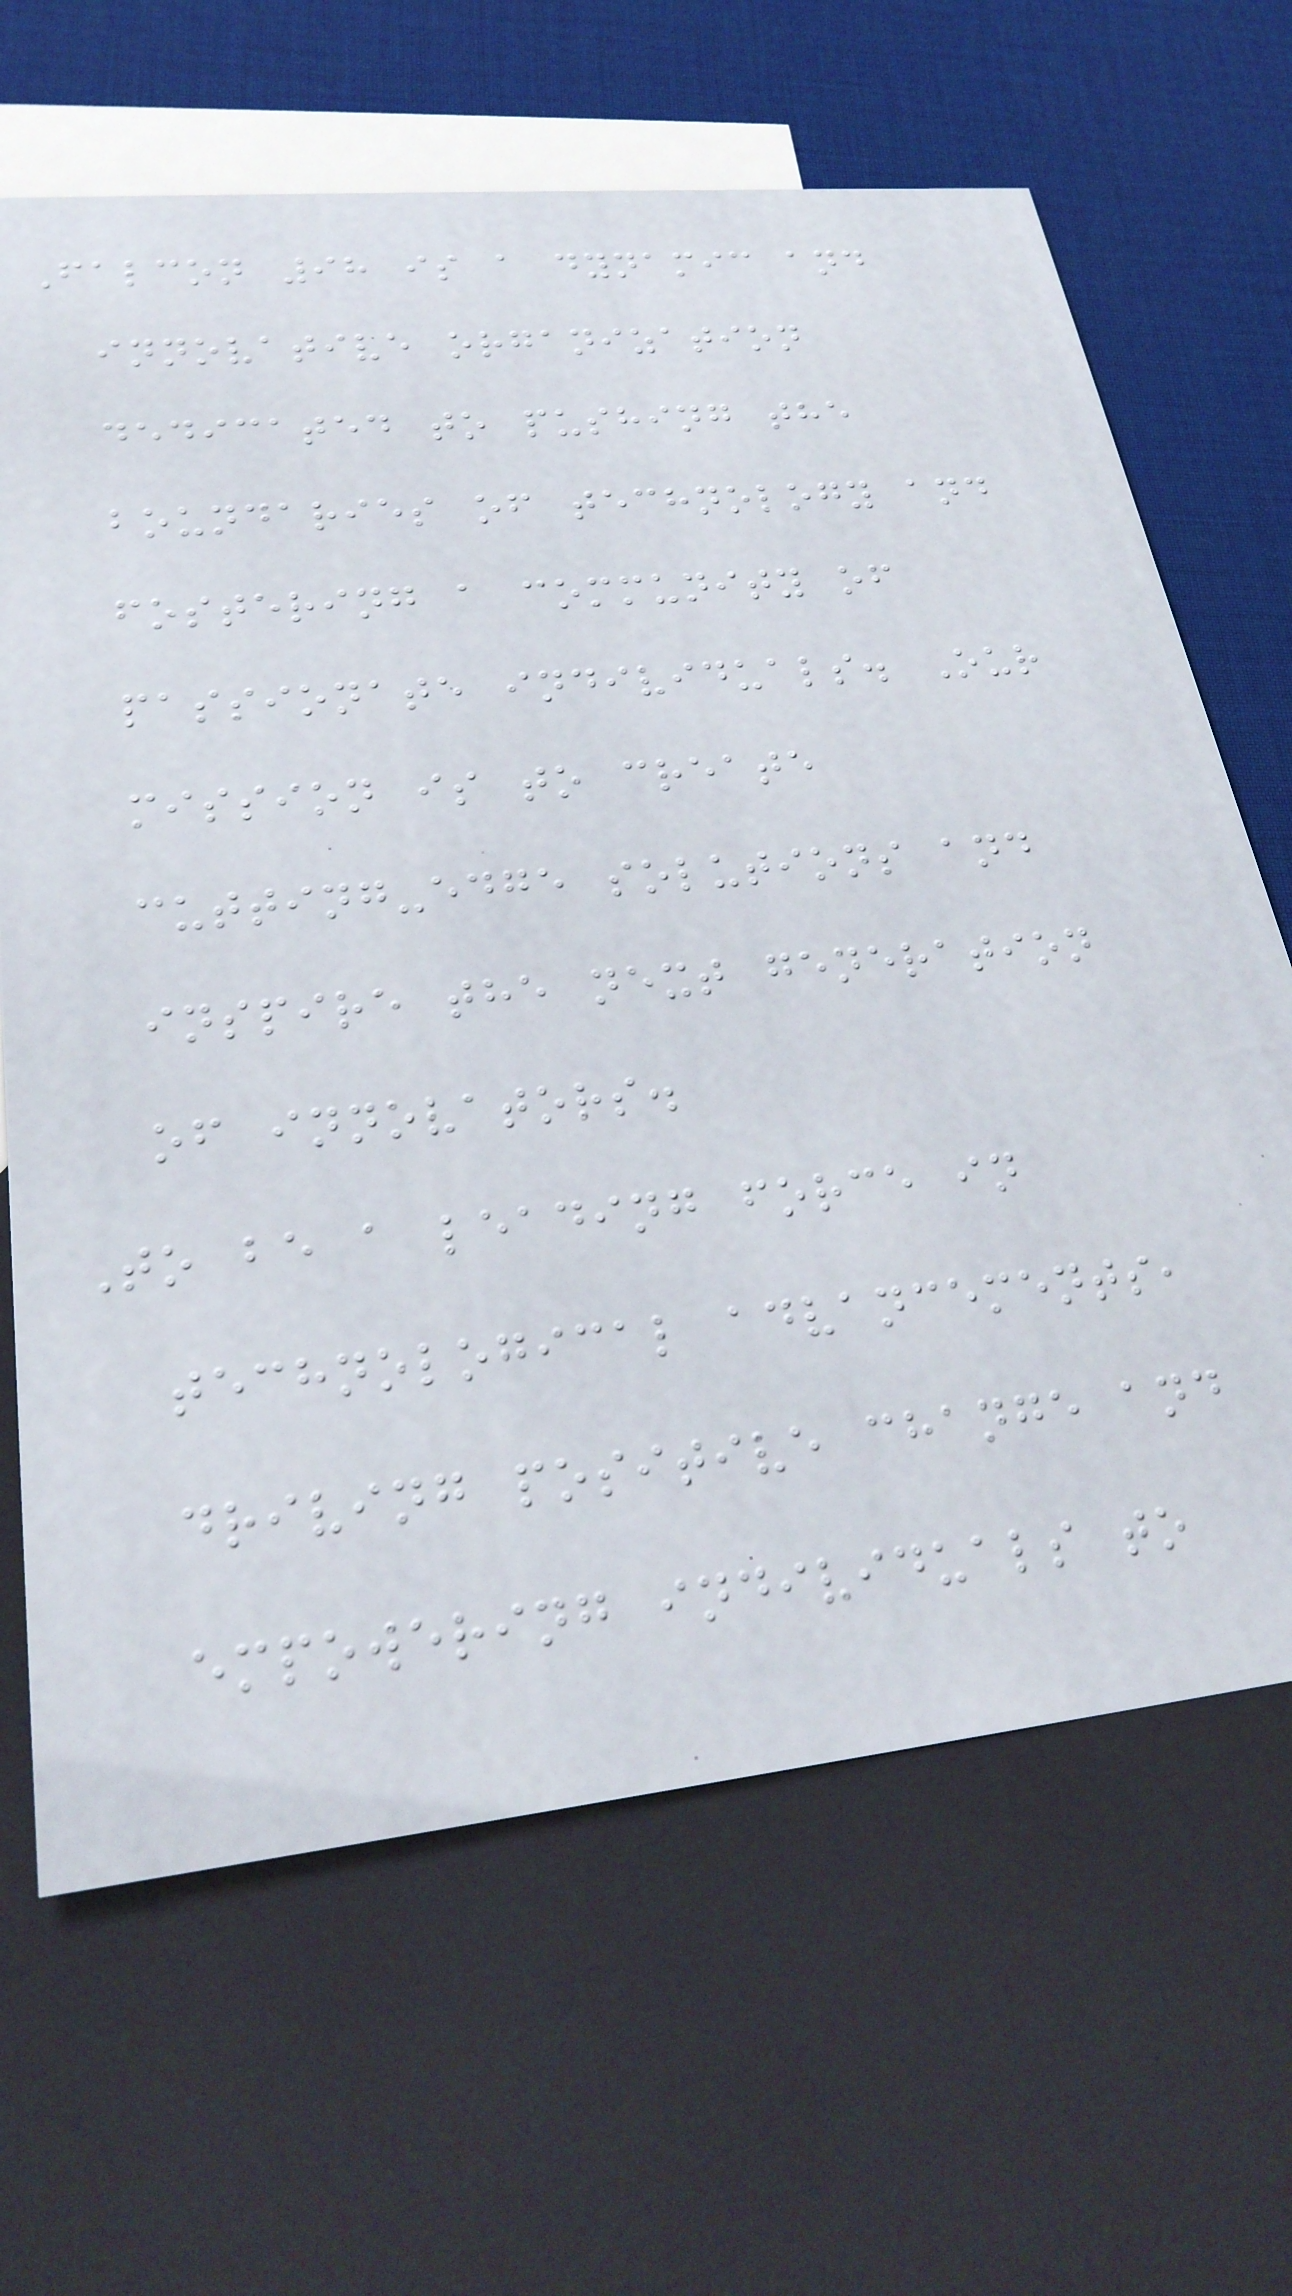Falcon 98 is a dynamic and
innovative organization
dedicated to pushing the
boundaries of technology and
fostering a community of
passionate individuals. Our
mission is to create
cutting-edge solutions and
inspire the next generation
of innovators.
To be a leading force in
technological advancements,
driving positive change and
empowering individuals to
